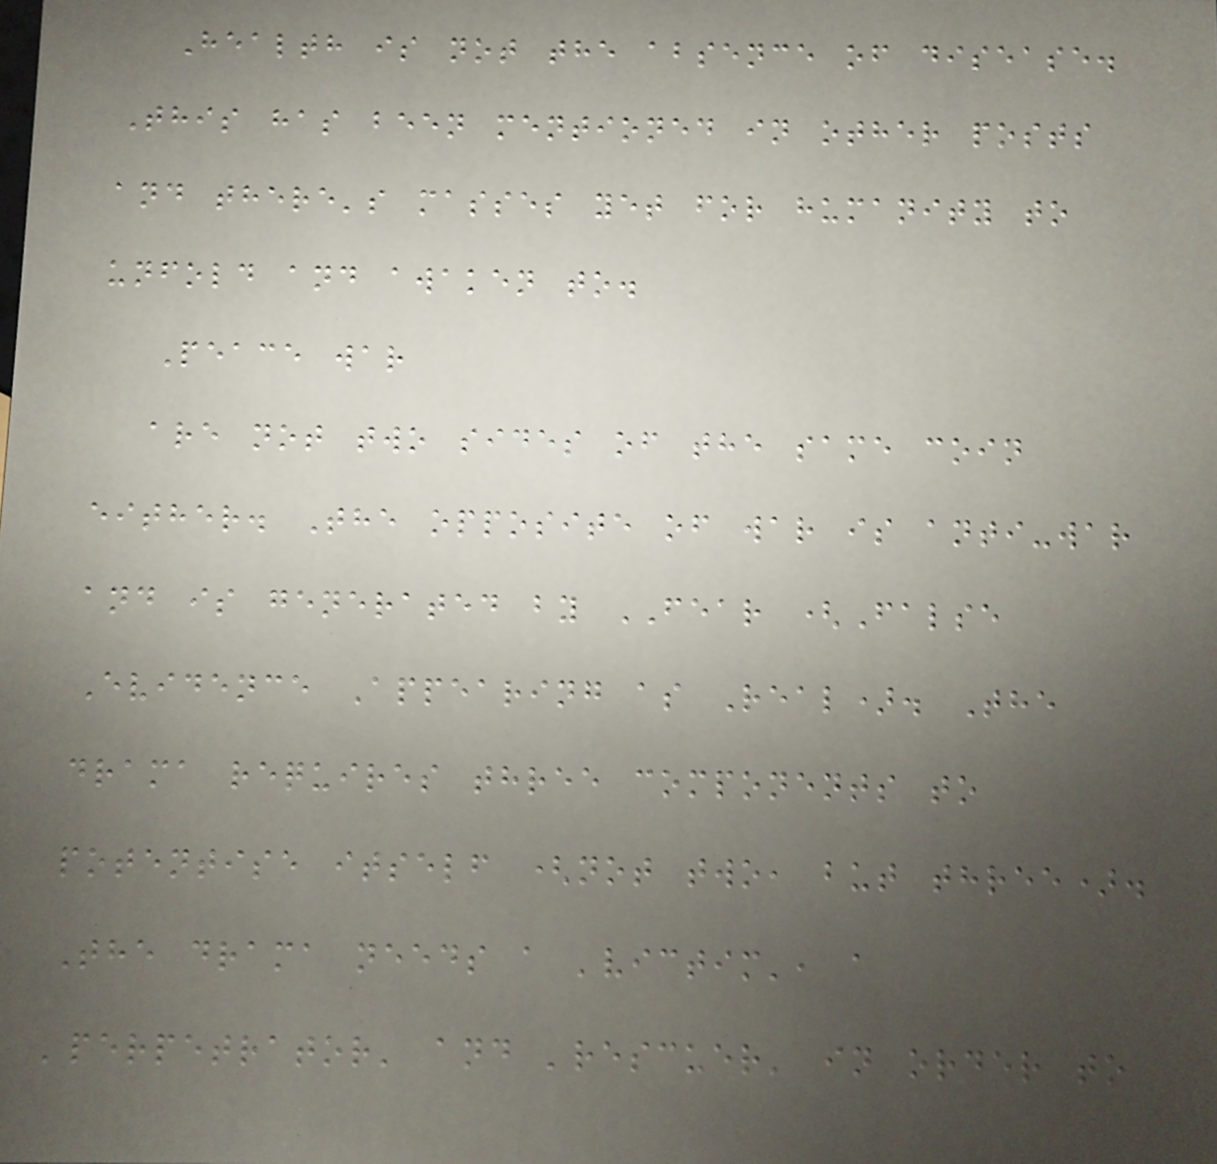Health is not the absence of disease.
This has been mentioned in other posts
and there's masses yet for humanity to
unfold and awaken to.
Peace war
are not two sides of the same coin
either. The opposite of war is anti-war
and is generated by FEAR (False
Evidence Appearing as Real). The
drama requires three components to
potentise itself (not two, but three).
The drama needs a 'victim', a
'perpetrator' and 'rescuer' in order to
